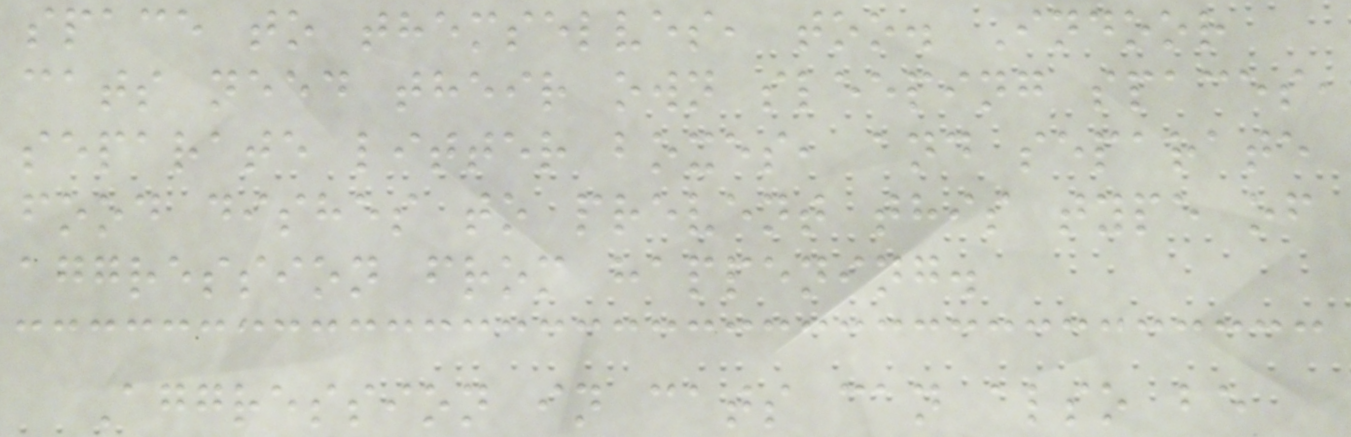space to themselves, too. Indoor
cats need their own sleeping spaces,
separate litter boxes, and separate
food dishes to prevent this type of
aggression from happening.
Aggression in cats can also be
